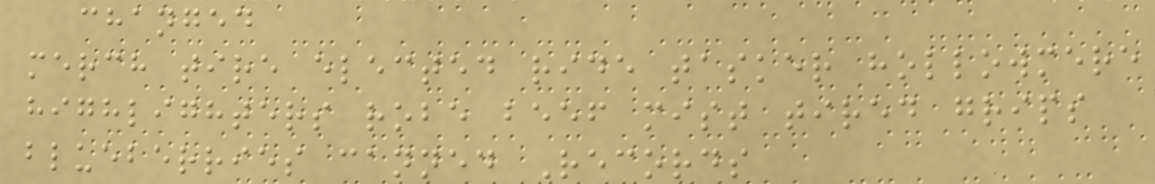changed
merch tire elected ride tasker hollowmere
highlighters robe beef mist tired grips
blueberries canned Records
